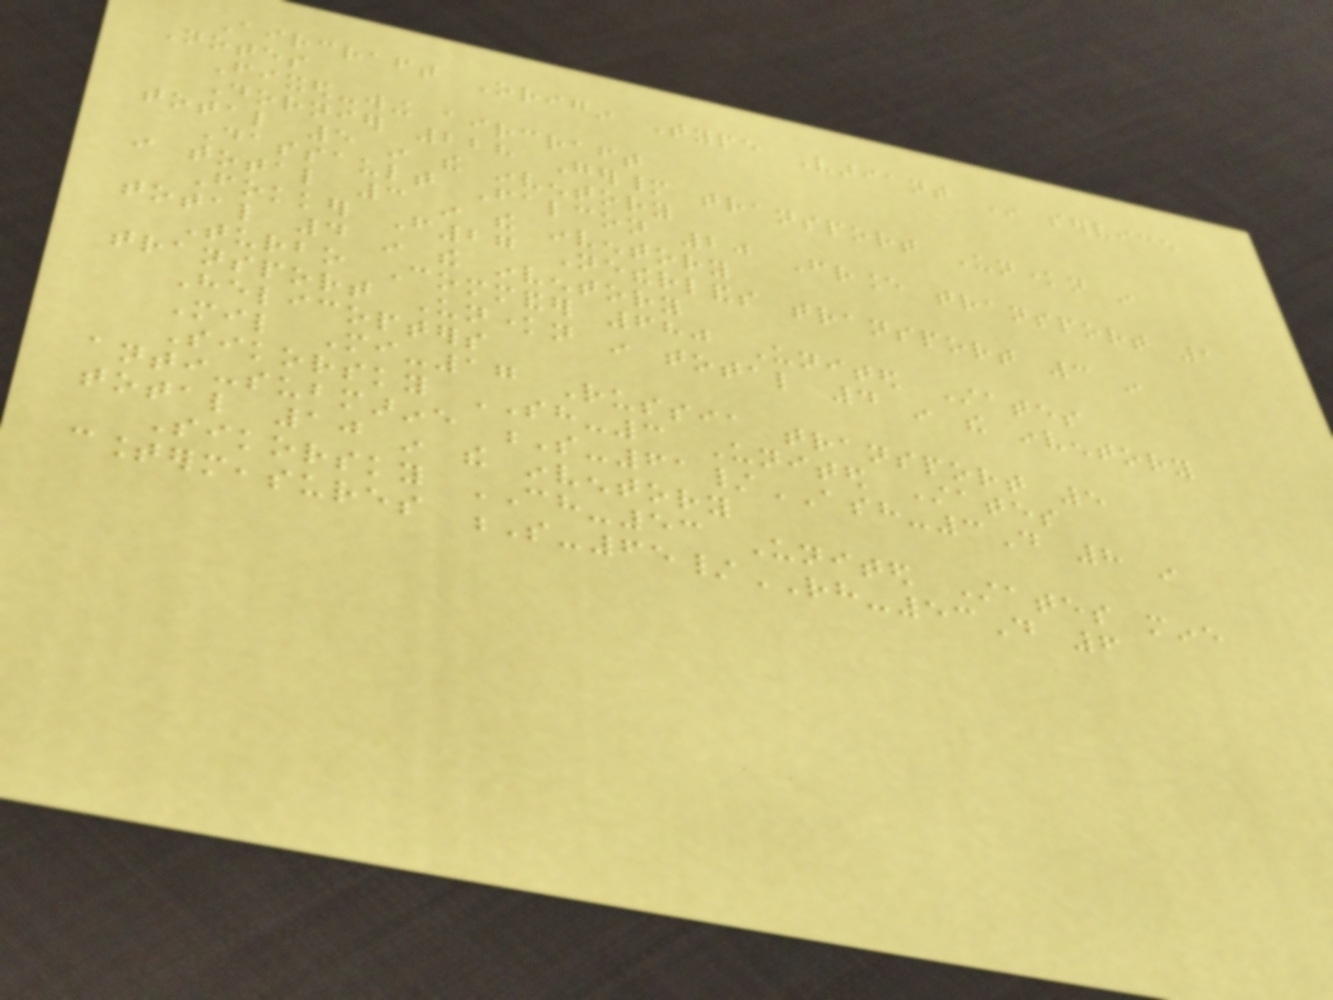Aircraft Origin Type Variant In service
Notes
Fixed-wing aircraft
Dornier 228 Germany transport Unknown in
total 5 in the inventory
Dassault Falcon 20 France transport 1
in total 3 in the inventory
Fokker F27 Netherlands transport 3 in
total 4 in the inventory
Turbo Commander 680 United States
transport Unknown in total 4 in the inventory
Helicopters
Mil Mi-17 Russia transport 5
Sikorsky SH-3 United States
anti-submarine S-61/ASH-3D 8 in
total 10 in the inventory
Sikorsky CH-53 United States mine
countermeasures S-65/RH-53D 6
